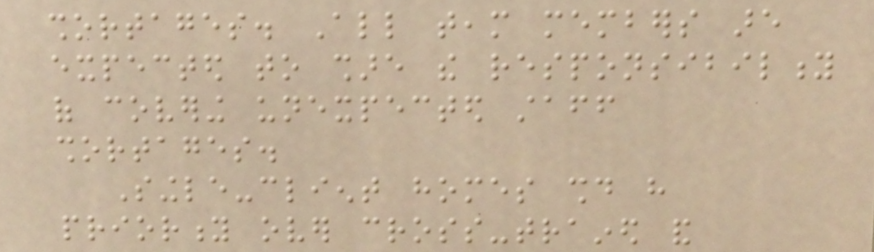shortages. All team members are
expected to share the responsibility
of covering unexpected staff
shortages.
Single-client homes should have
priority over cross-trained and
